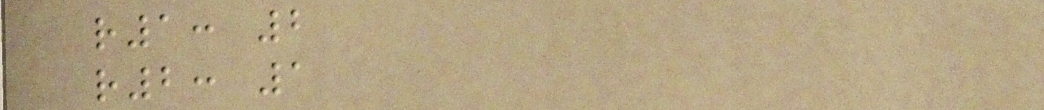r1: 2
r2: 1
